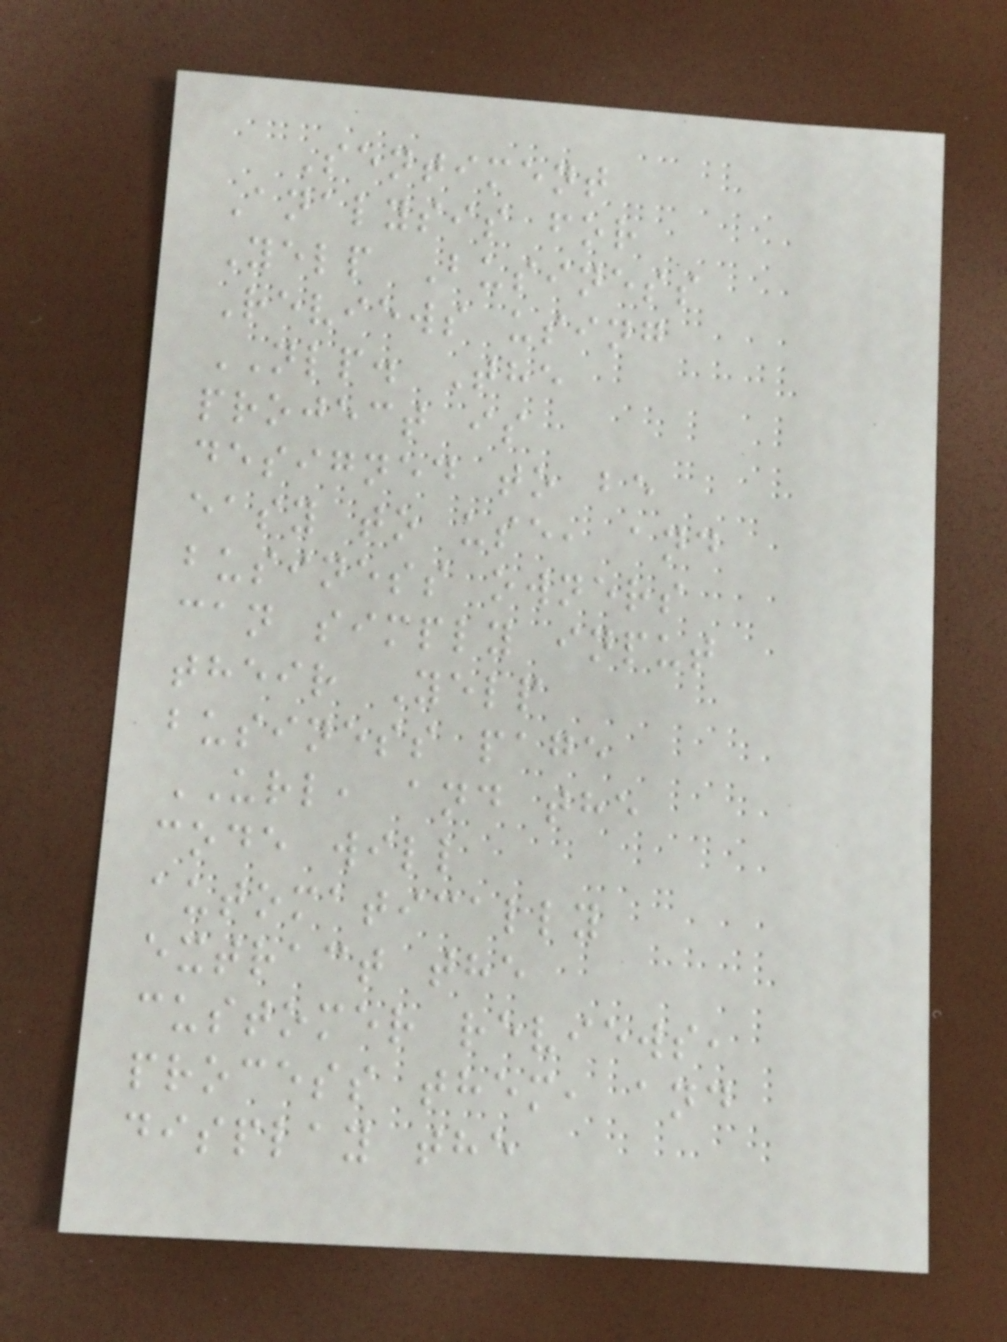Sentiment
Analysis for
Yelp Business
Reviews using
NLP. The
project is
designed to be
easy to use, and
business owners
can simply input
their Yelp
business page
URL, and the
code will
automatically
extract the
customer reviews,
process them, and
display the
